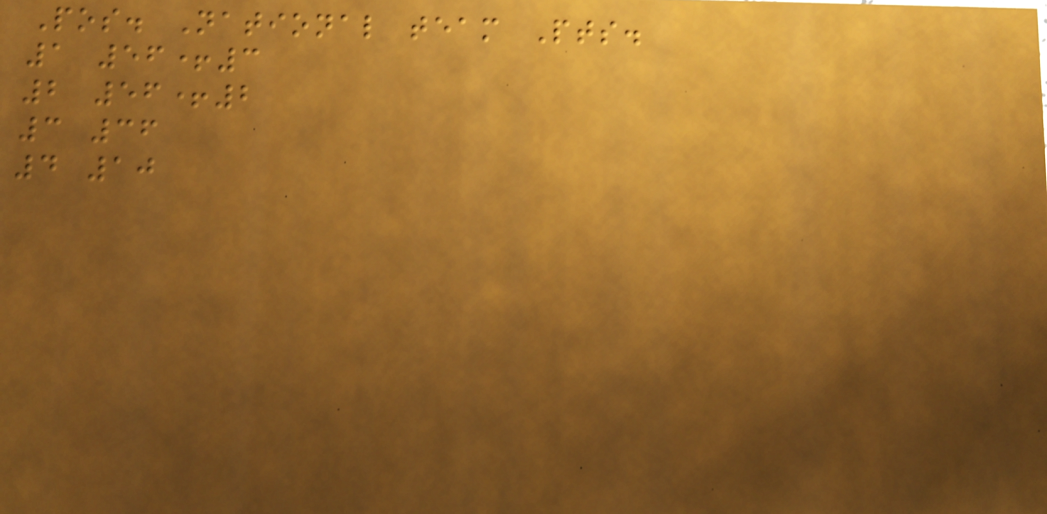Pos. National team Pts.
1 56+3
2 56+2
3 36
4 10
